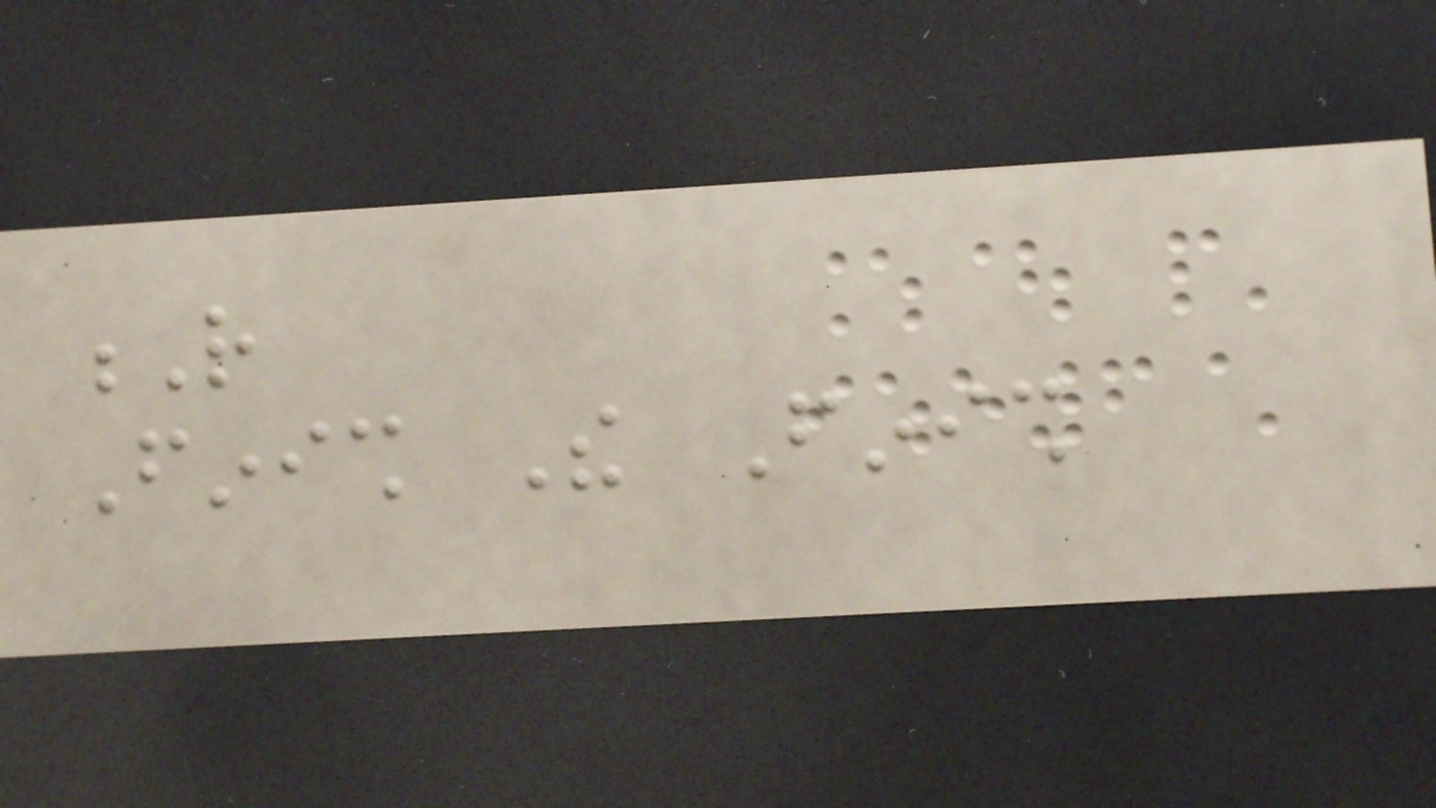R
Finish The Finish
